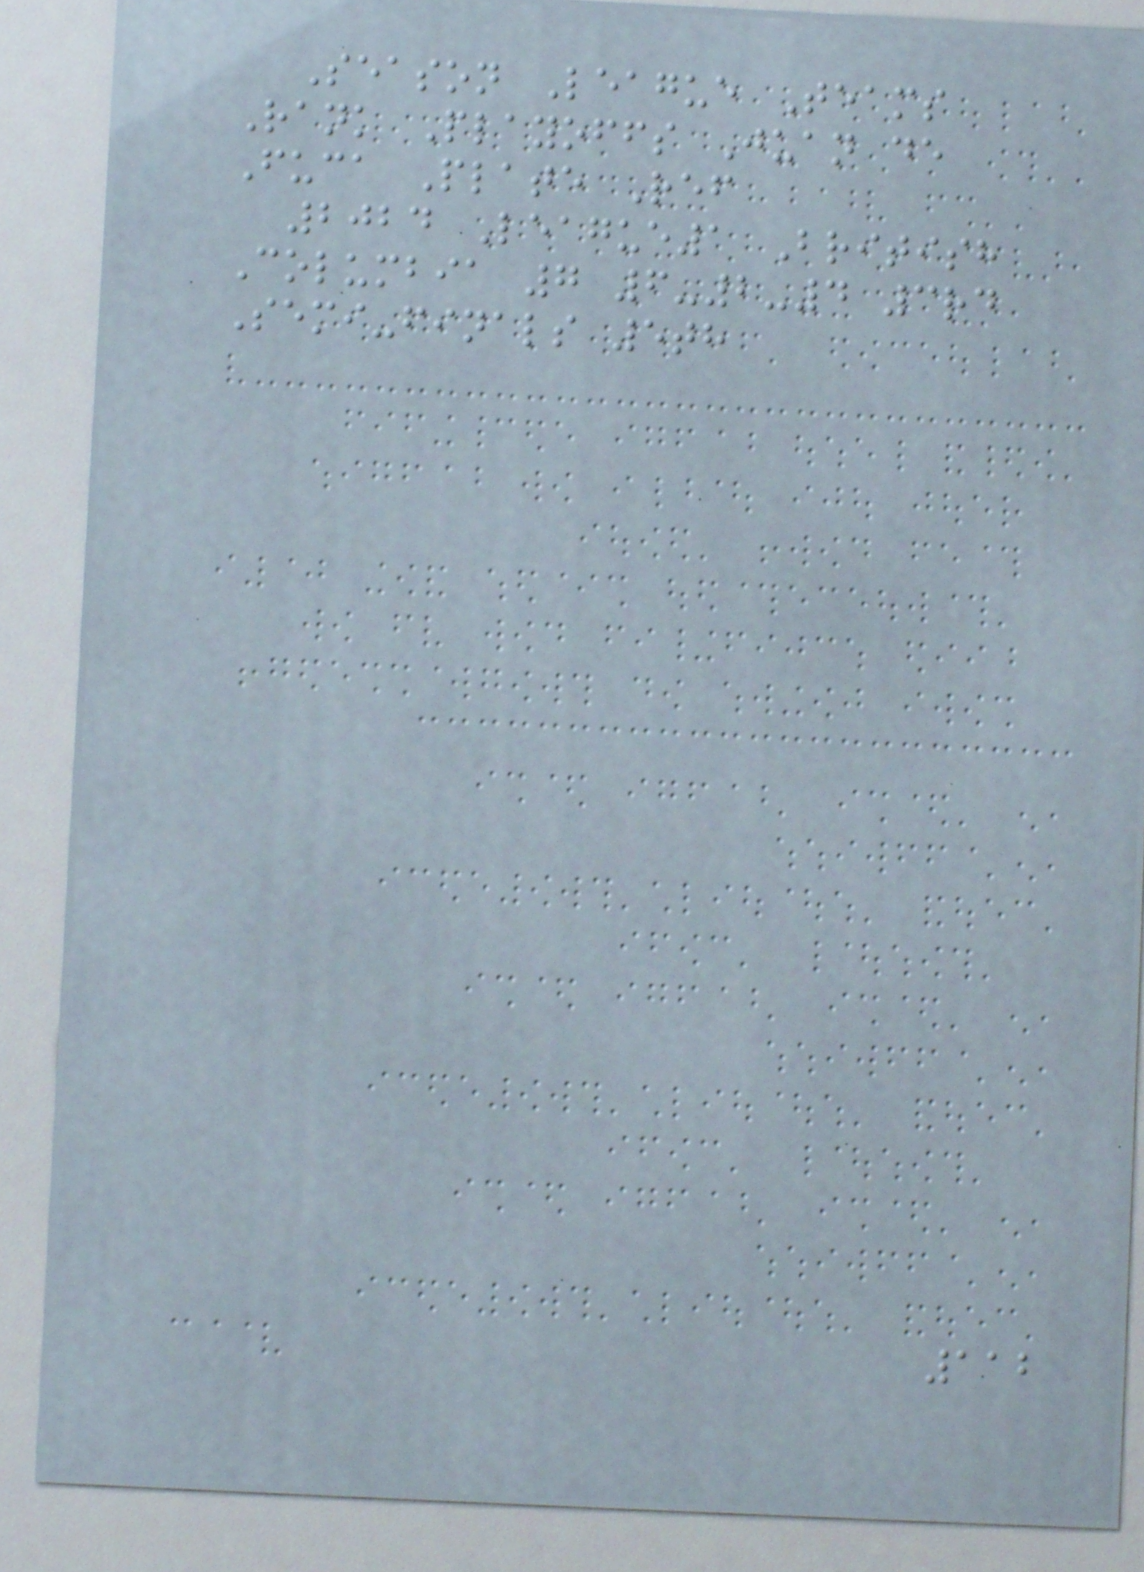Season League Teams
Rank Playoffs Juan de
Fuca Plate Ref
2024 League1 British
Columbia 7 6-2-4 3rd
Semi-finals 5th
112
